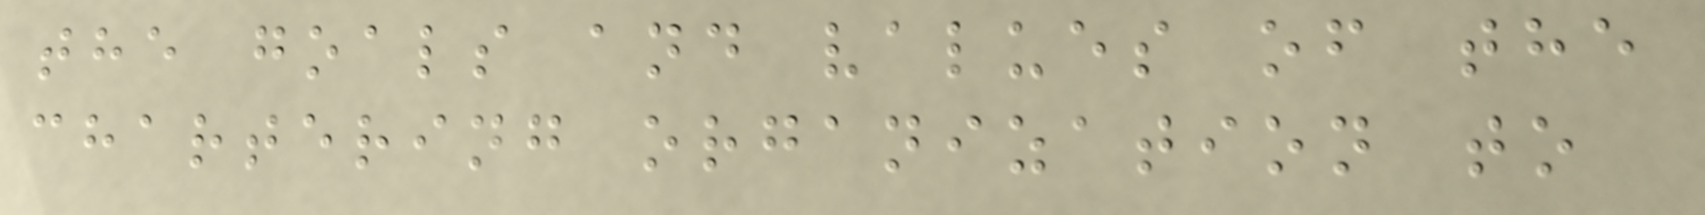the goals and values of the
chartering organization to
